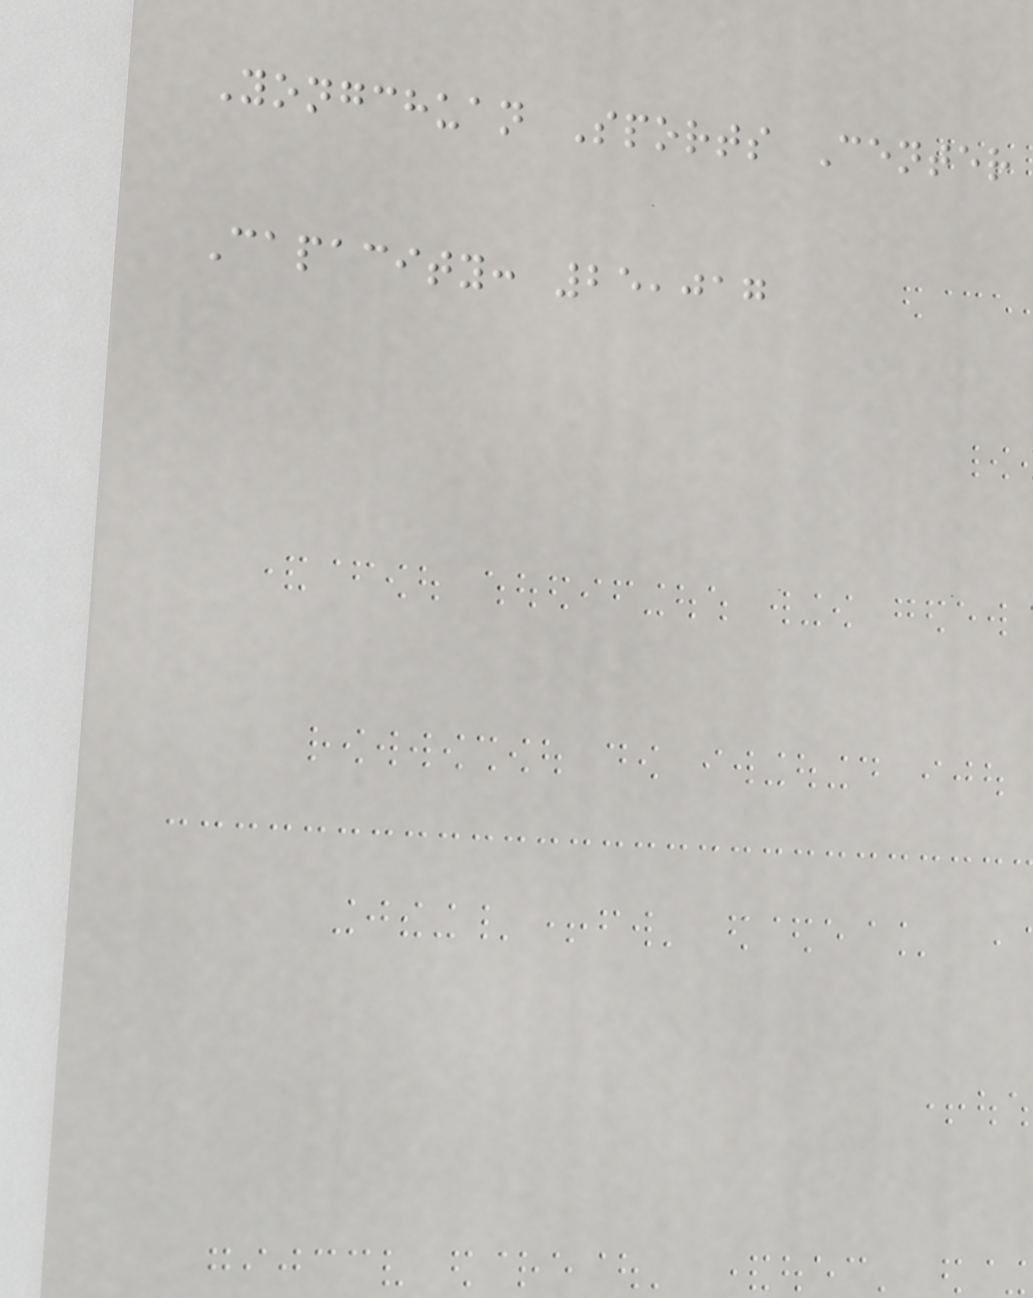Yongchuan Sports Center
Capacity: 25,017
